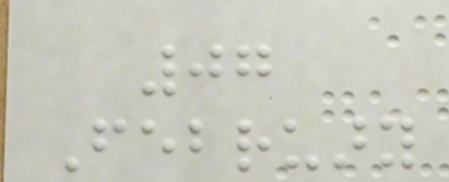07
February
